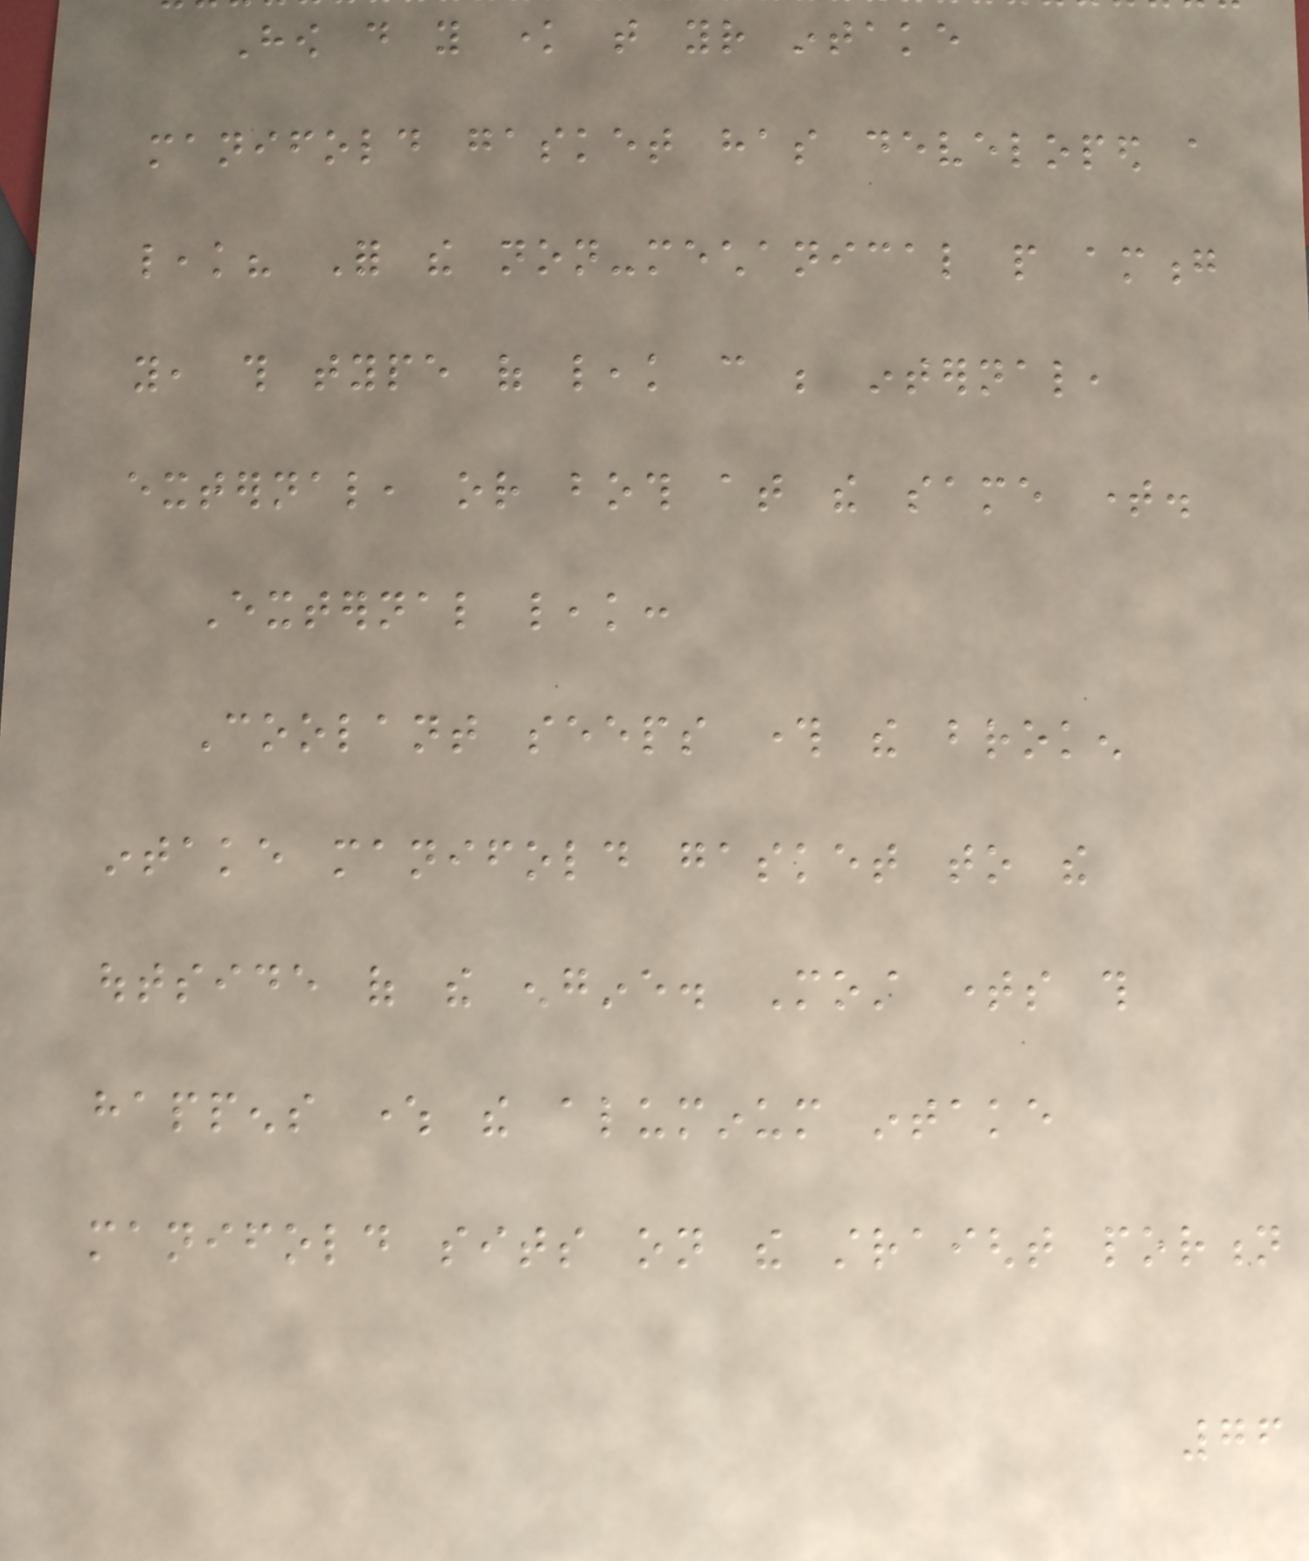How do you know that your intake
manifold gasket has developed a
leak? For the non-mechanical people among
you, this type of leak can be internal,
external, or both at the same time.
External leak:
Coolant seeps through the broken
intake manifold gasket to the
outside of the engine. Most times this
happens where the aluminum intake
manifold sits on the straight portion
76
